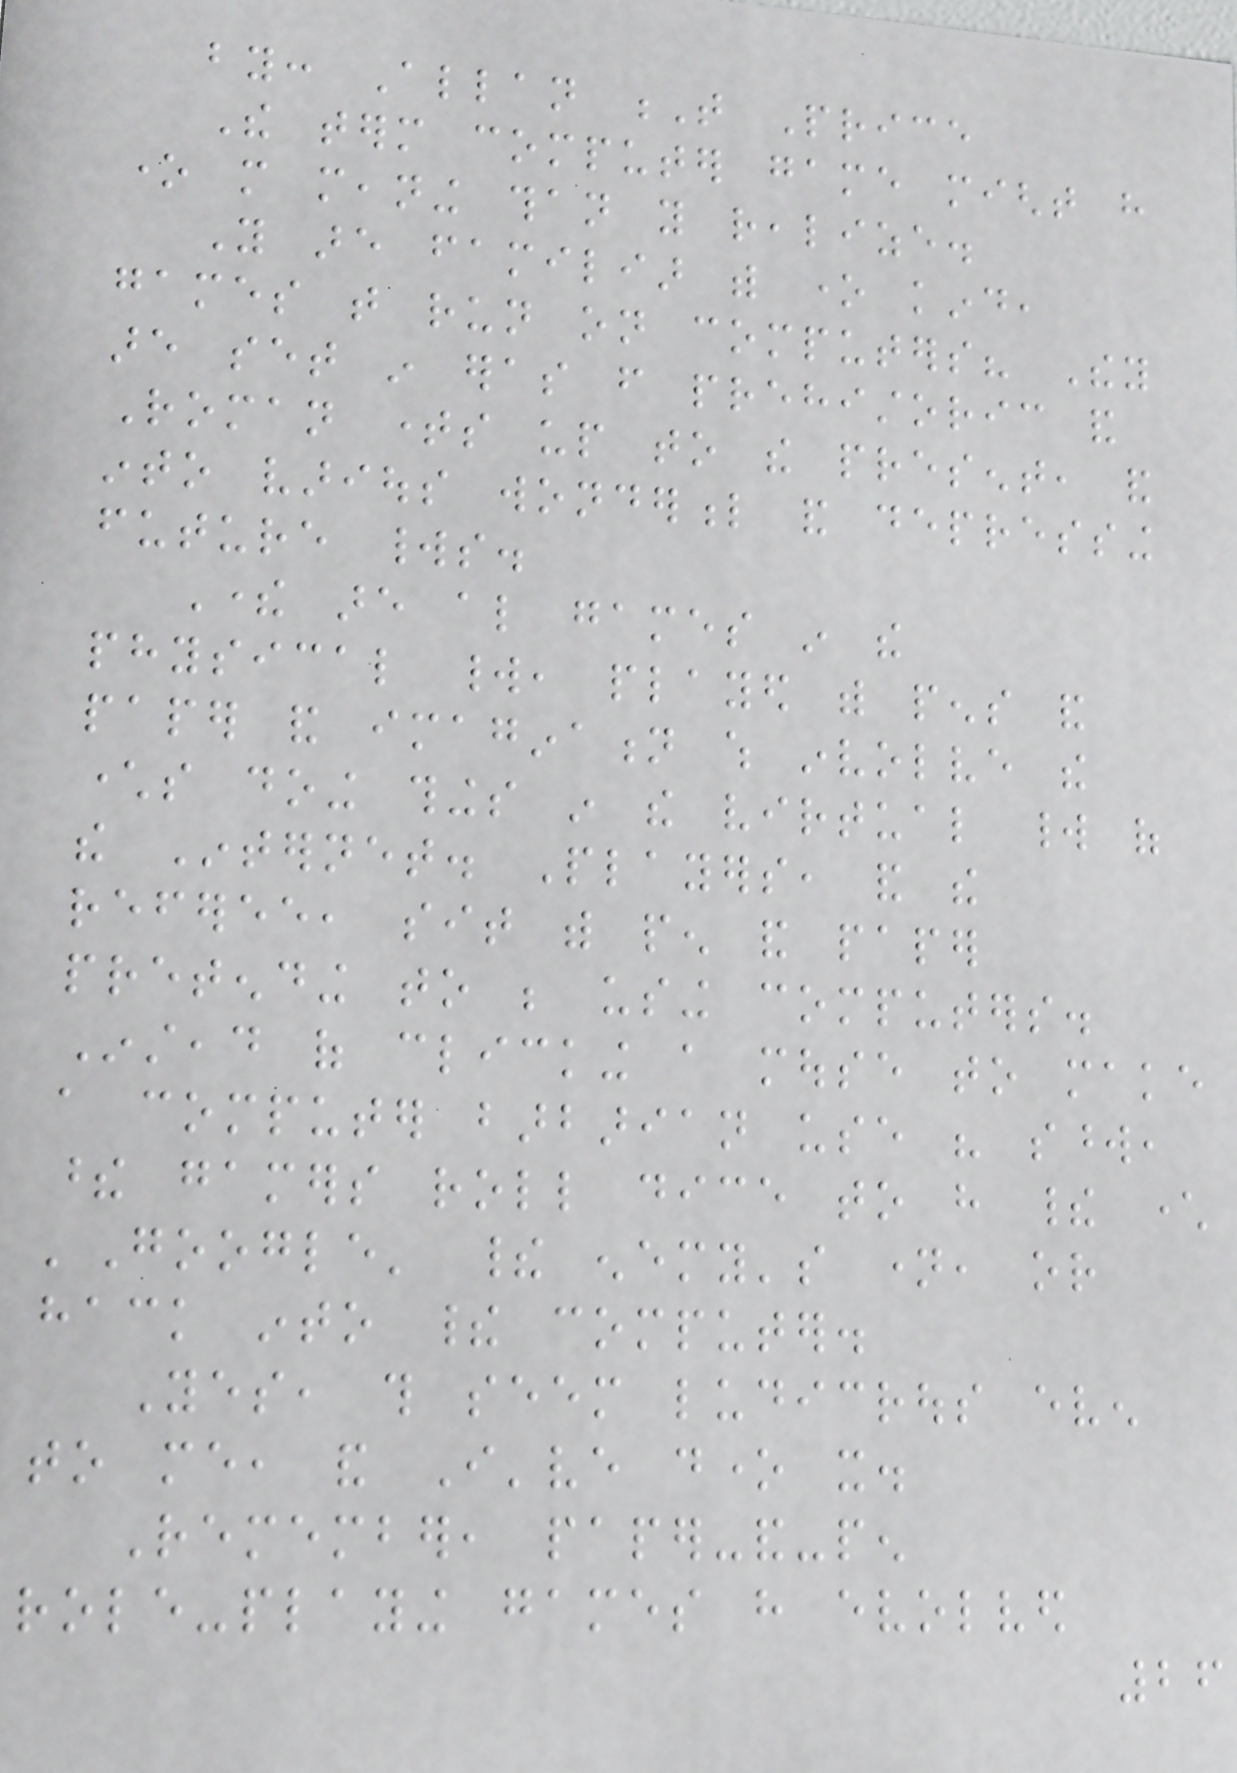by: Allan T Price
The term computer game might have
one more meaning than you realize.
You are familiar with one kind,
games that run on computers? They
are set in eras from prehistoric and
Roman times up to the present, and
into various wonderful and depressing
future worlds.
There are also games in the
physical world, played with pens and
paper and imagination which involve the
characters doing things in the virtual world of
the Internet. Players, and the
referee, sit with pen and paper
pretending to be using computers.
Instead of clicking a mouse to make
a computer barbarian use his sword,
these gamers roll dice to have their character
'Google' their enemy's name, or
hack into their computer.
Yes, this seem ludicrous even
to me, and I've done it.
Remember, paper-and-pen
role-playing games have evolved
26
